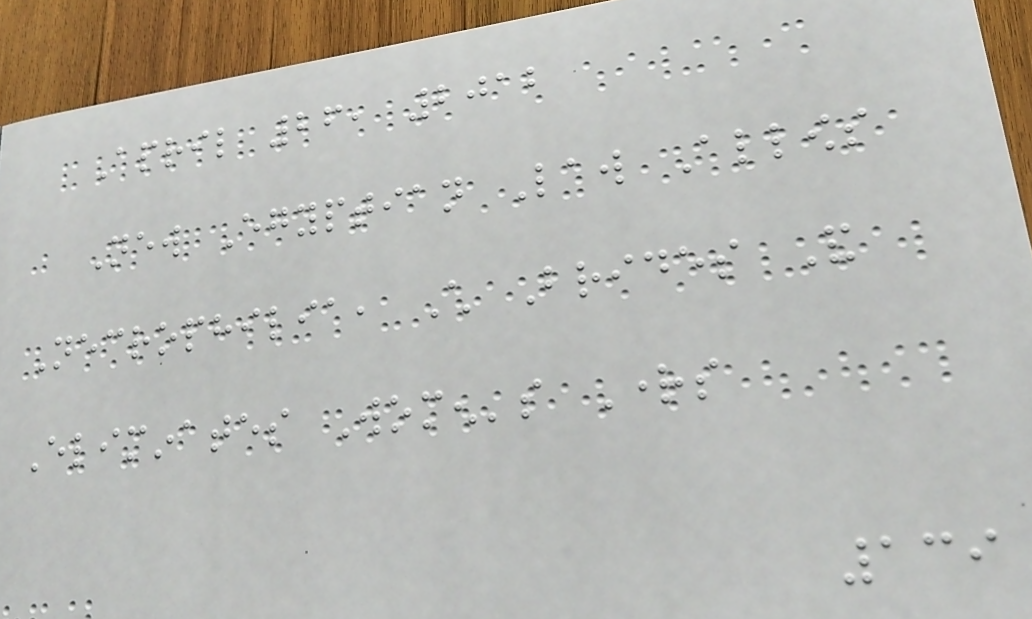April 26, 2012
New Egyptian Law Allows
Necrophilia, Child Brides And
Eliminates Women's Rights
139
